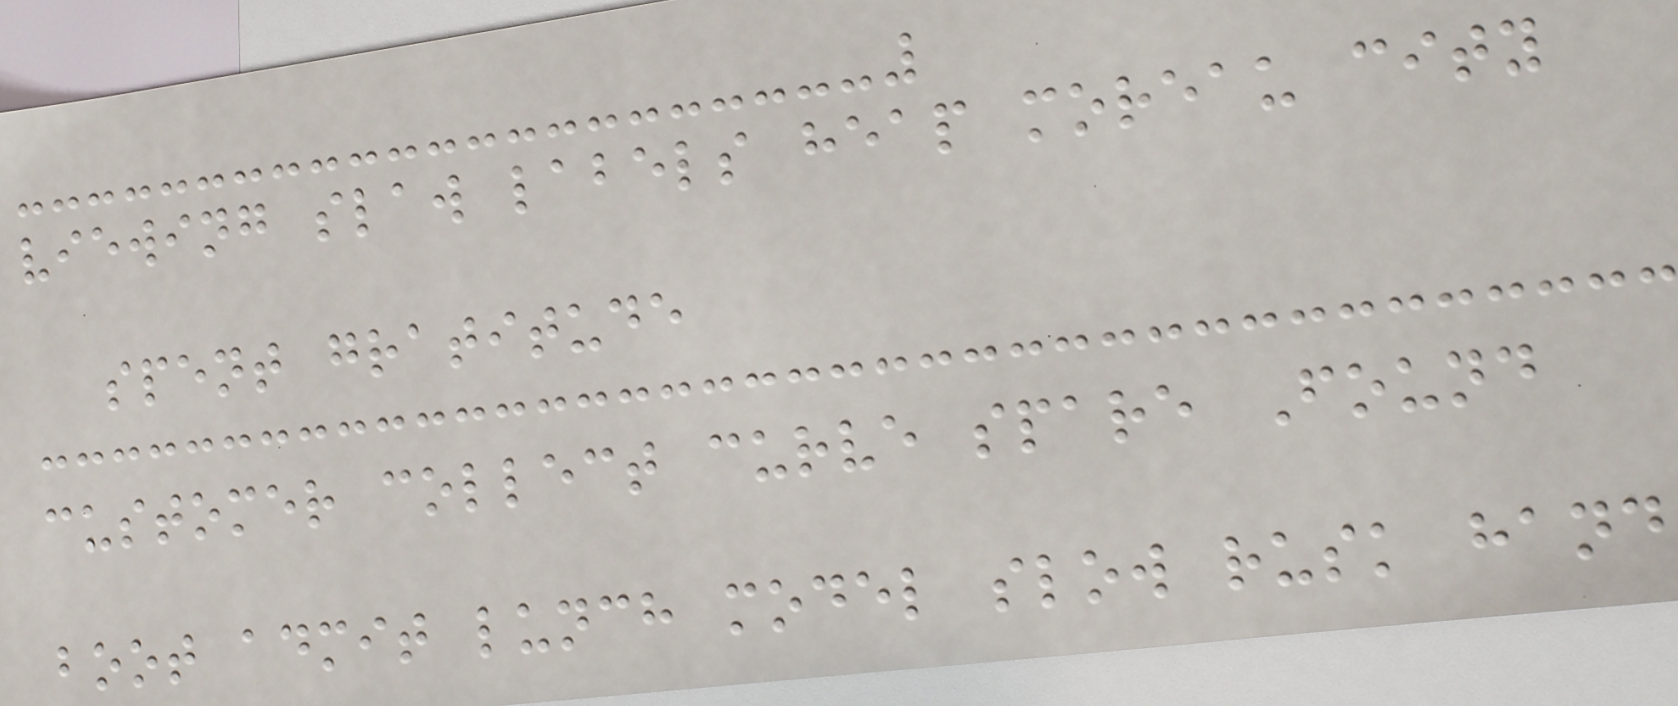viewing slaw labels heap moreau city
spent gratitude
customer collect curve spare Found
boot admit lunch model slow rusk hand
